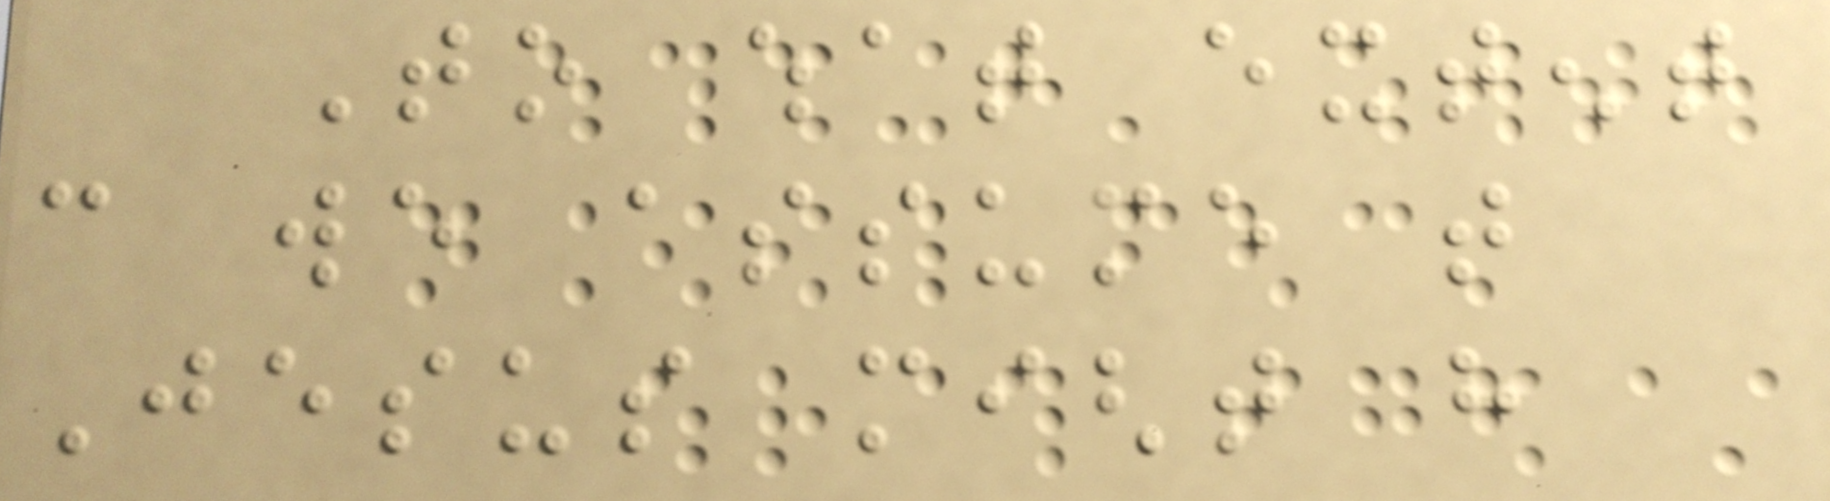To what extent
can we assume that
Jesus might have
